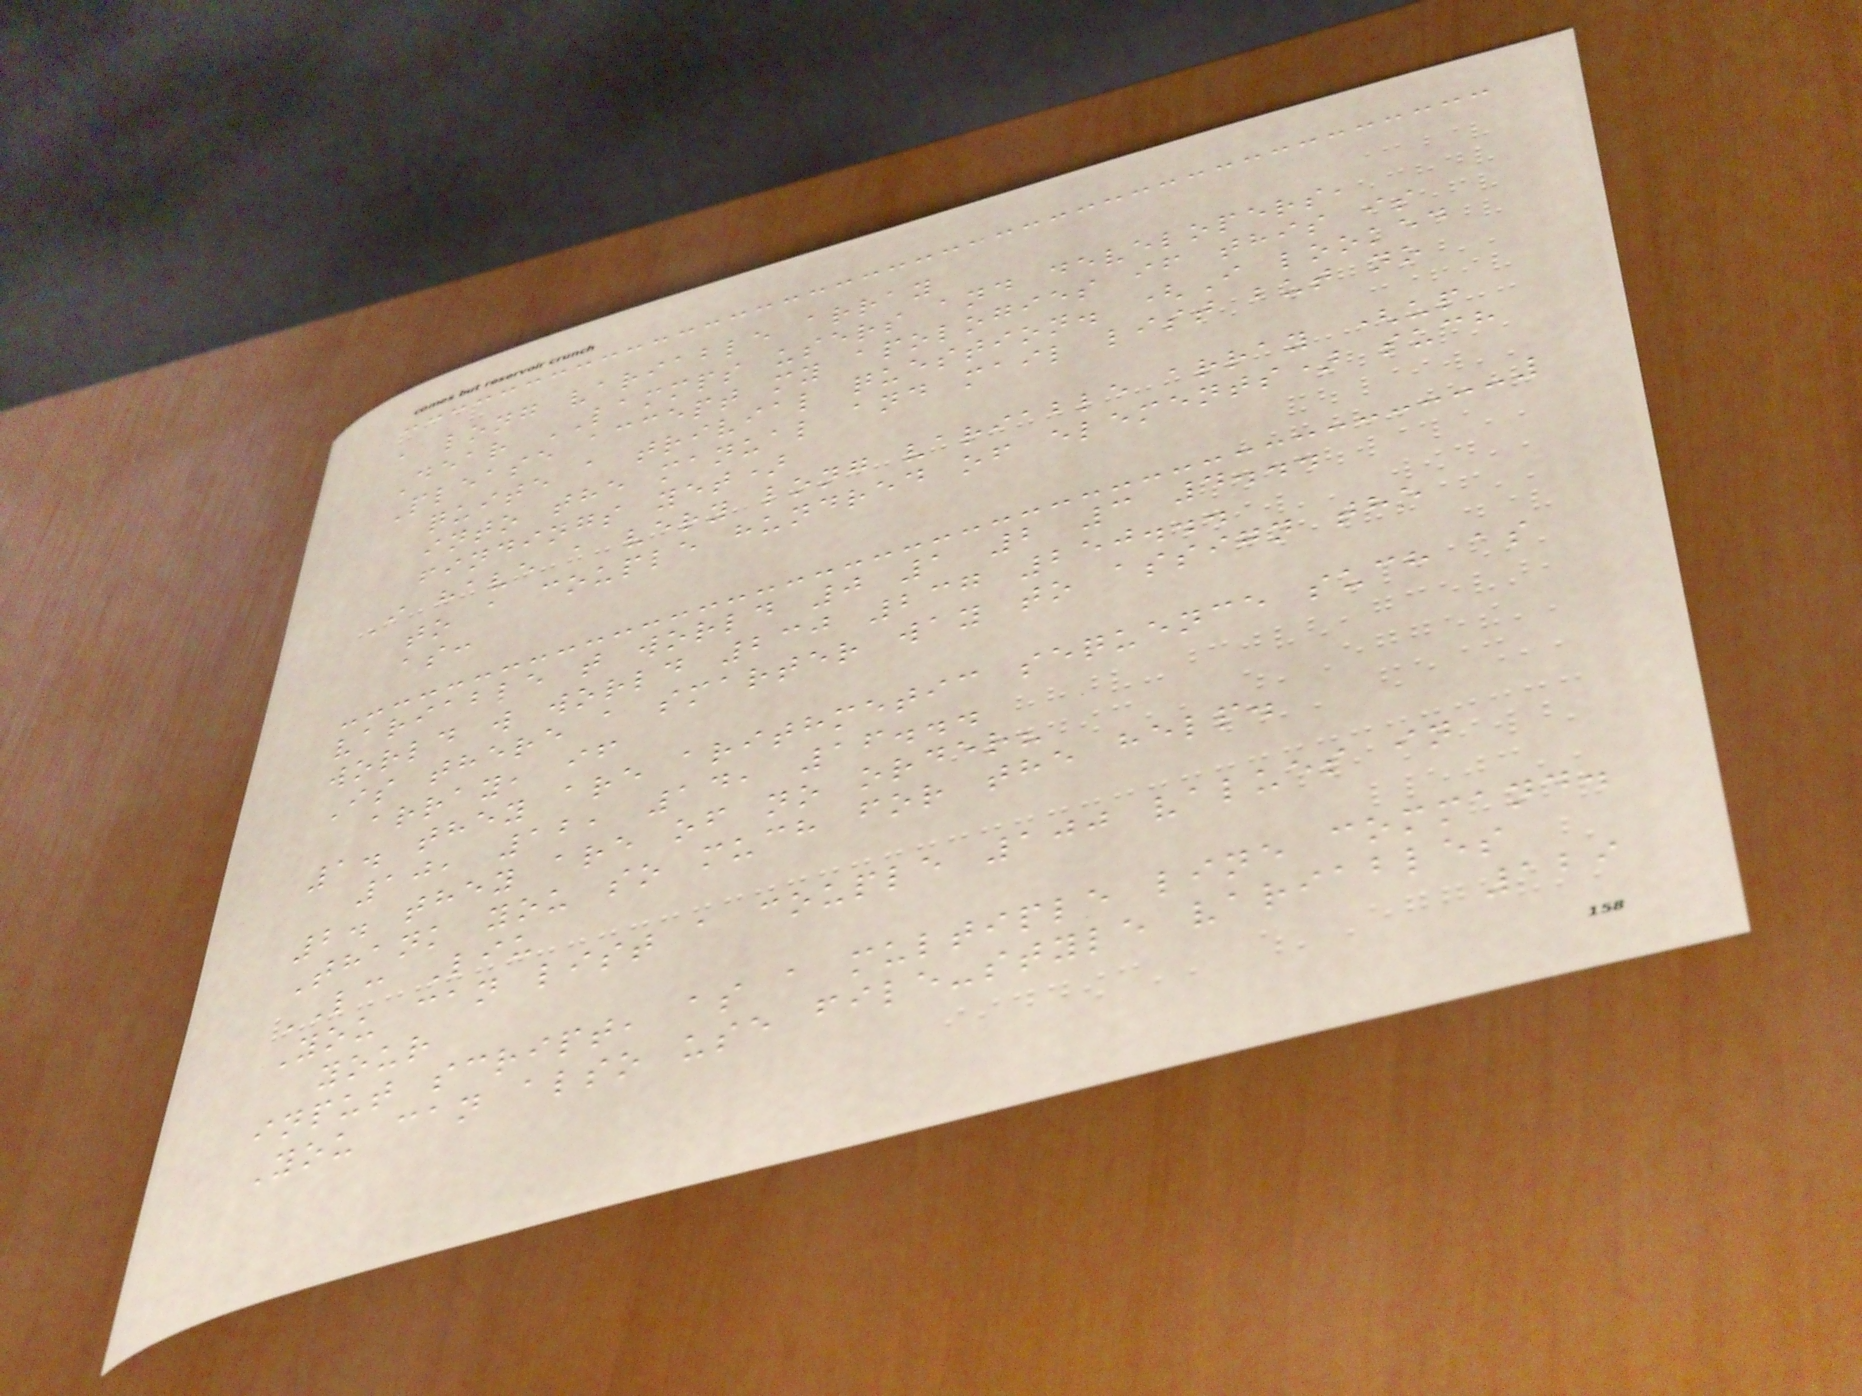a long variable array
Dear LAMMPS users and developers,
Please accept my apologies if this is
quite a trivial question. (I looked
into the manual and mail list but no
findings yet)
I have a very long variable array (up
to a couple hundred of elements) such
as:
variable t world 0 1 2 3 4...
world w world 230 237 250...
Is there a smarter way to assign the
array, if
1. they are arithmetic sequence such as
10, 12, 14, 16...
2. they are of no order?
Thank you so much for the help.
LC Liu
You can list a couple 100 values in
your
input script, as a multiple line command.
You can also use file-style variables
129
